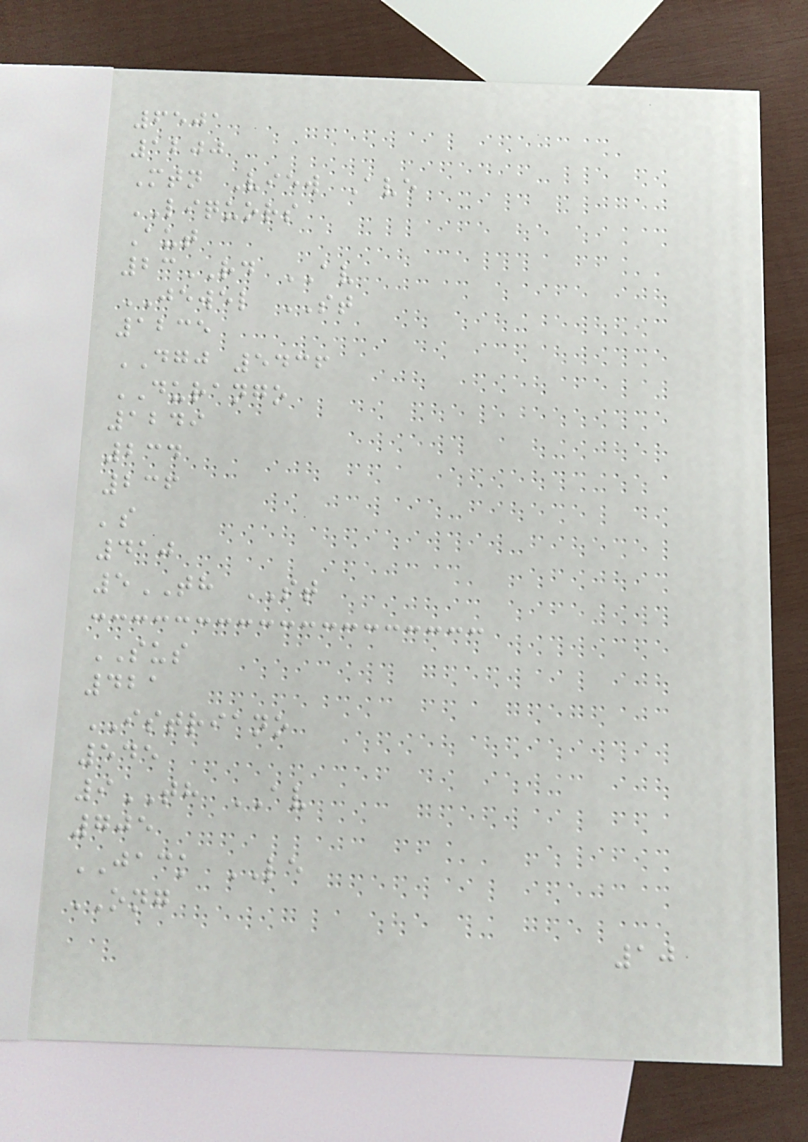6501
1200
Mtn View Ave
LIQUORS
Aut
23RD AV
JEWEL ST
1235
DGJ 5436
DURANGO
1249
234
236
's
410
5TH ST
SUS
421
ISTRIANO
545
9TH AV
705
JACK LE
ONG
10
